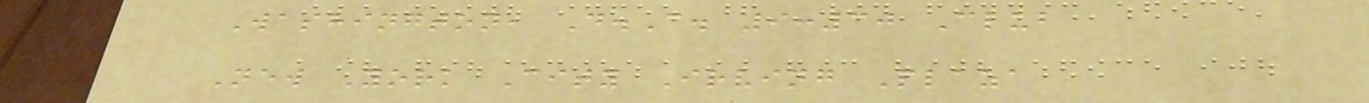Washington, D.C. 9:30 Club
New York City Irving Plaza
